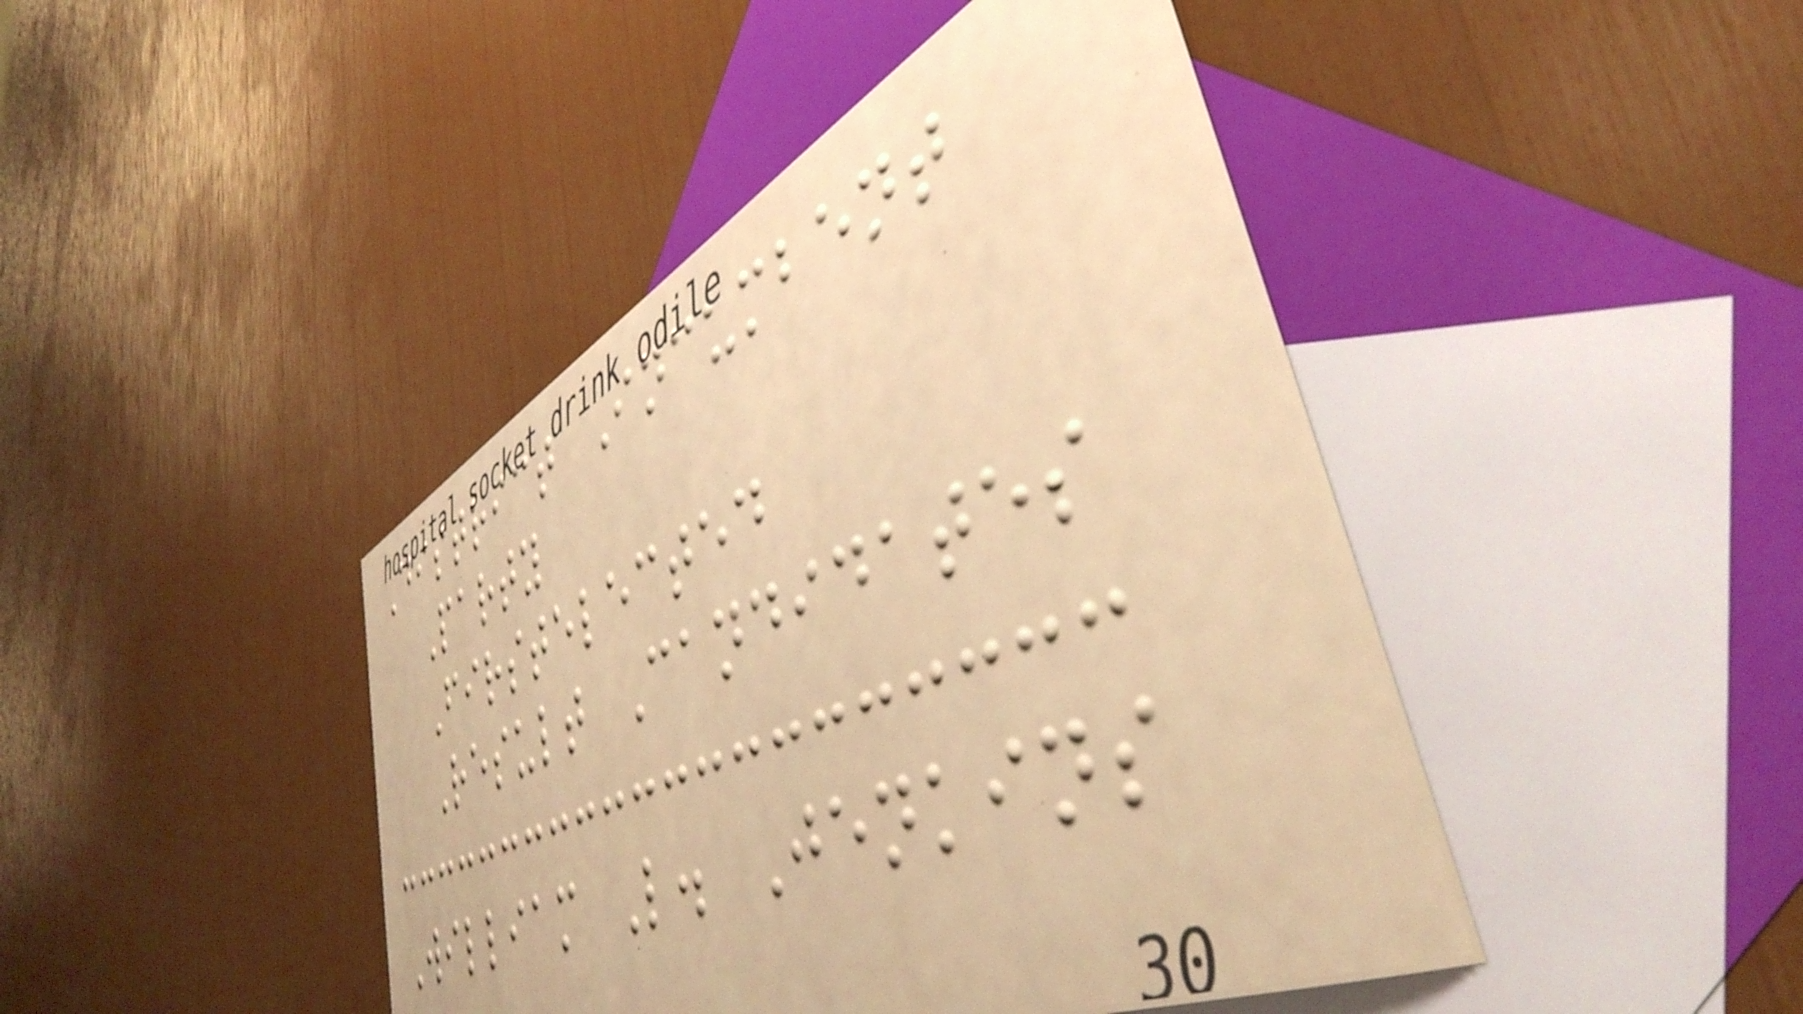District Incumbent
Party
Firstelected
Result Candidates
William L. Jenkins
